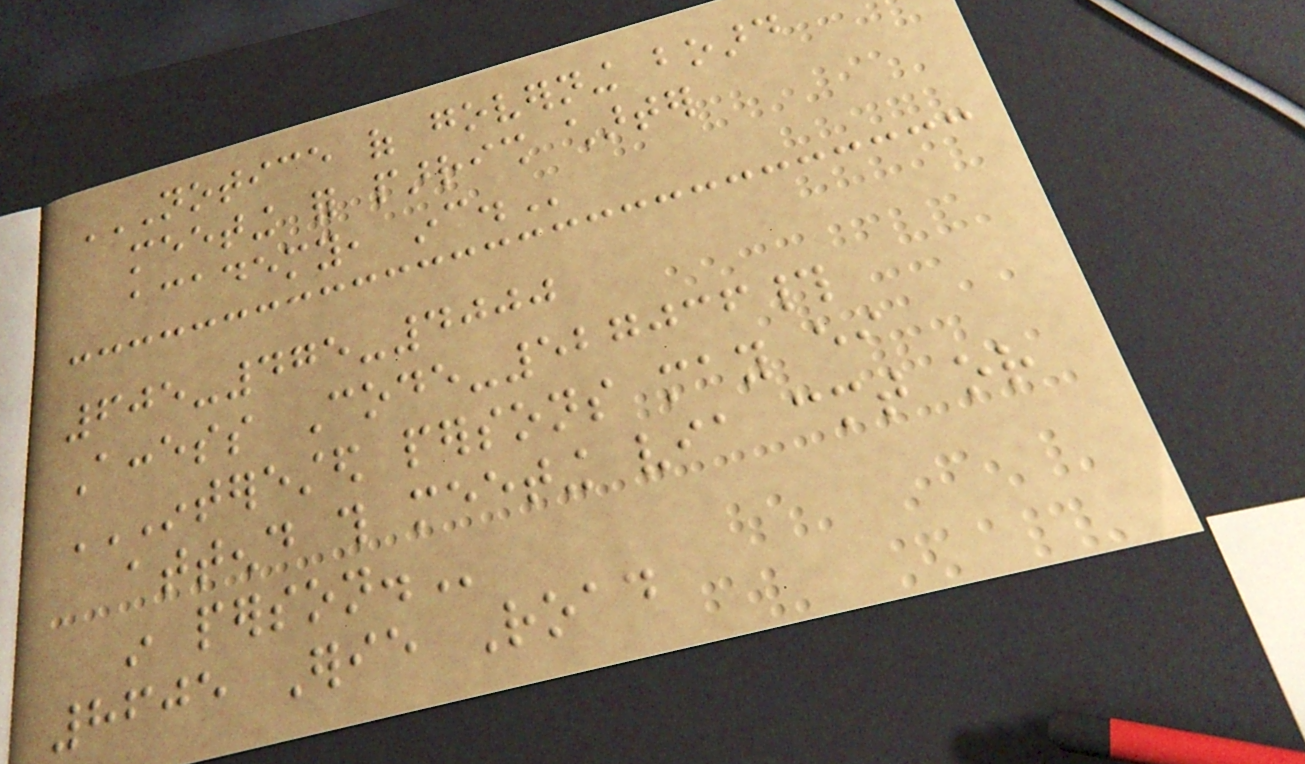NOTICE OF GOVERNING BOARD
MEETING FOR PARRISH CHARTER
ACADEMY, INC.
605-475-4000
Access Code-527036#
INTERESTED PERSONS MAY EITHER
ATTEND THIS MEETING VIA CMT OR
IN PERSON.
8605 Erie Road
